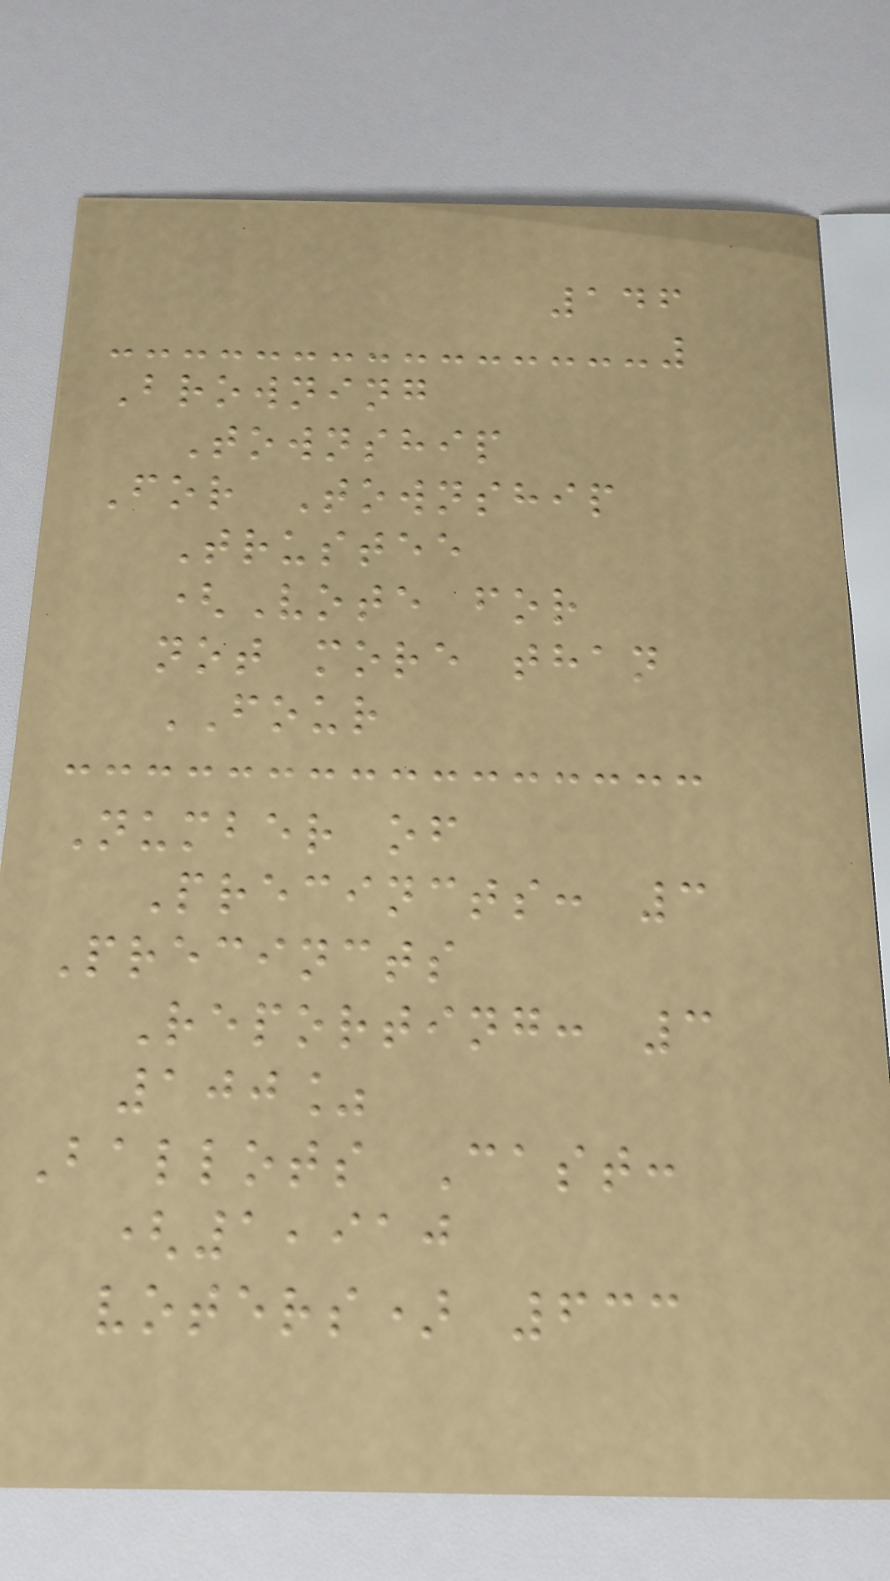146
Browning
Township
For Township
Trustee
(Vote for
not more than
FOUR
Number of
Precincts: 3
Precincts
Reporting: 3
100%
Ballots Cast:
(1,910
voters) 633
